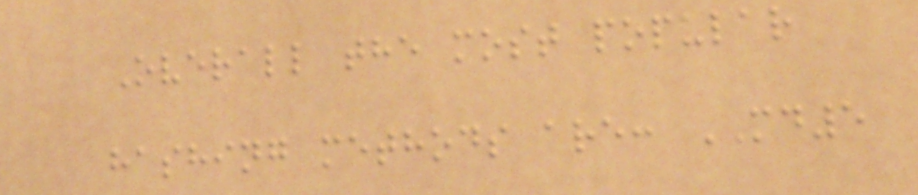Overall the most popular
hashing methods are: MD5
